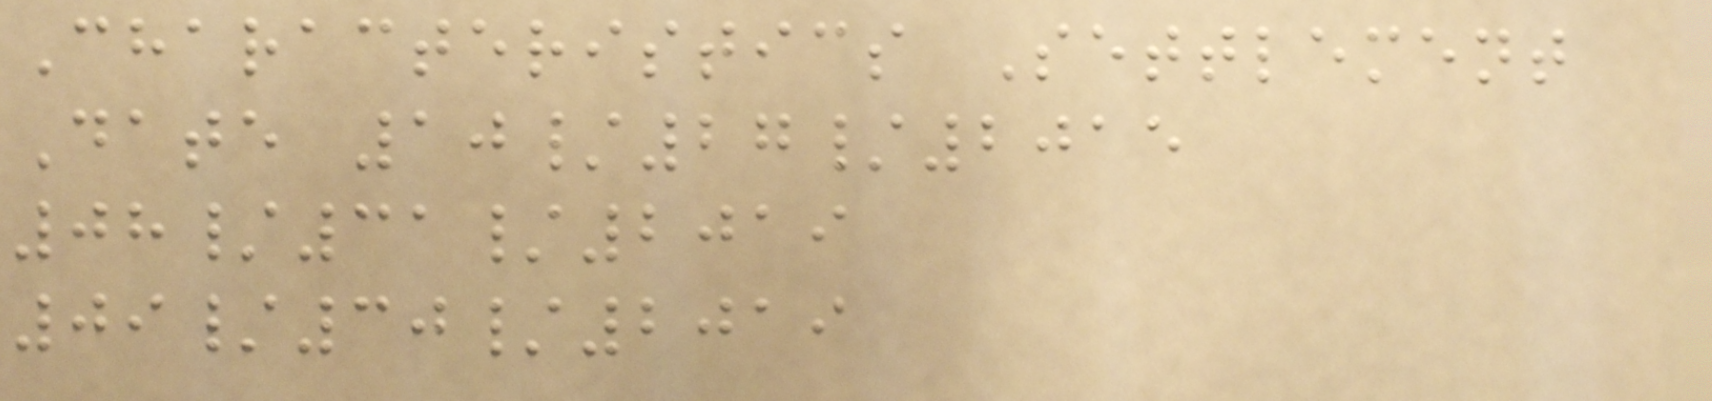Characteristics Settlement
Date 10/27/2015
08/31/2019
09/30/2019
